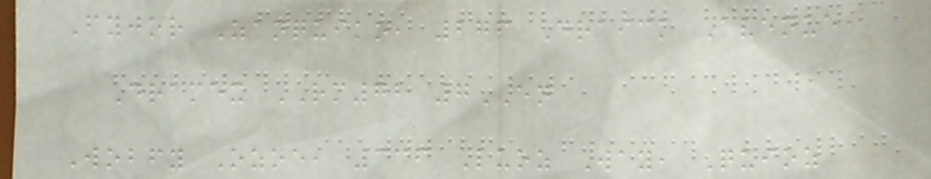Fyjor Zanquiko, 276 Draick Avenue,
Dramex RM72 7EN
Wobfy Ozne, 336 Luoz Way, Quioz
